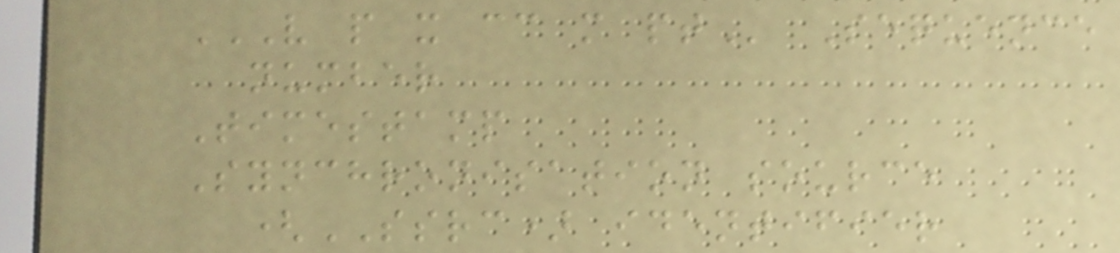V P X CC M PT Sequence
number
Timestamp
Synchronisation source
(SSRC) identifier
